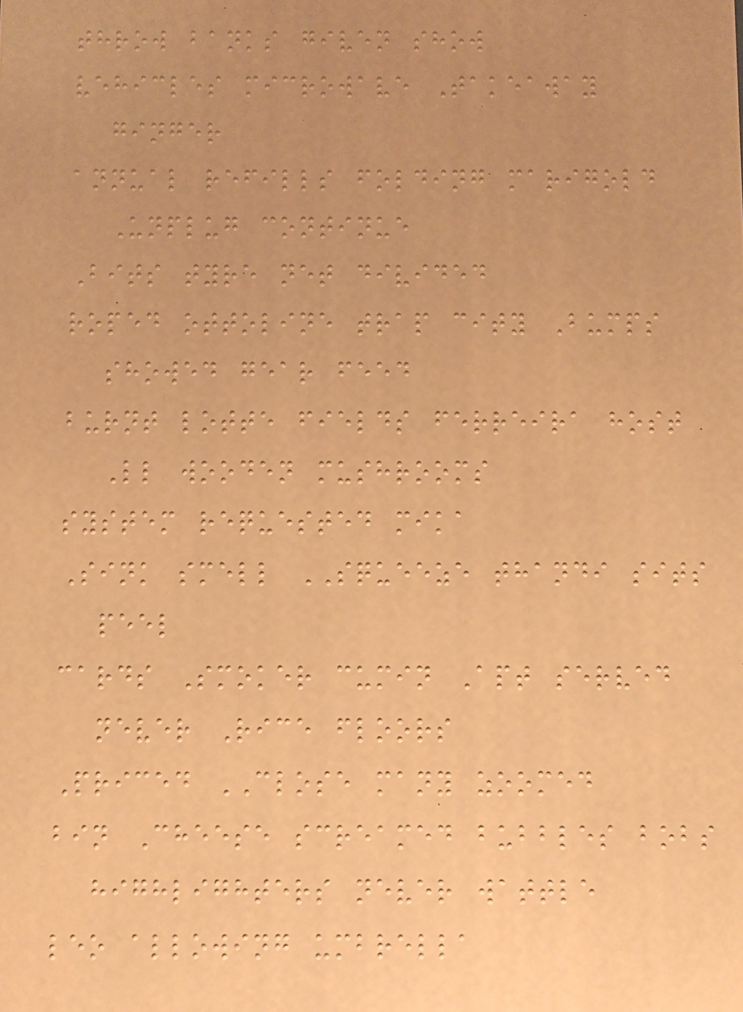throw banks given show
vehicles microwave Takeaway
ginger
annual refills folding marigold
Unplug continue
Bits tyre net divided
roped ottoline trap city Bumps
showed gear feed
burnt lotte fields ferreira host
Ll wooden mushrooms
system requested mika
Sink smell SQUEEZE thandi sits
peel
cards Smoker cumin Apt served
never Rice floors
Priced CLOSE many zoomed
bin Cheese screamed bubbles bobs
highlighters never wattle
leo allowing umbrella
